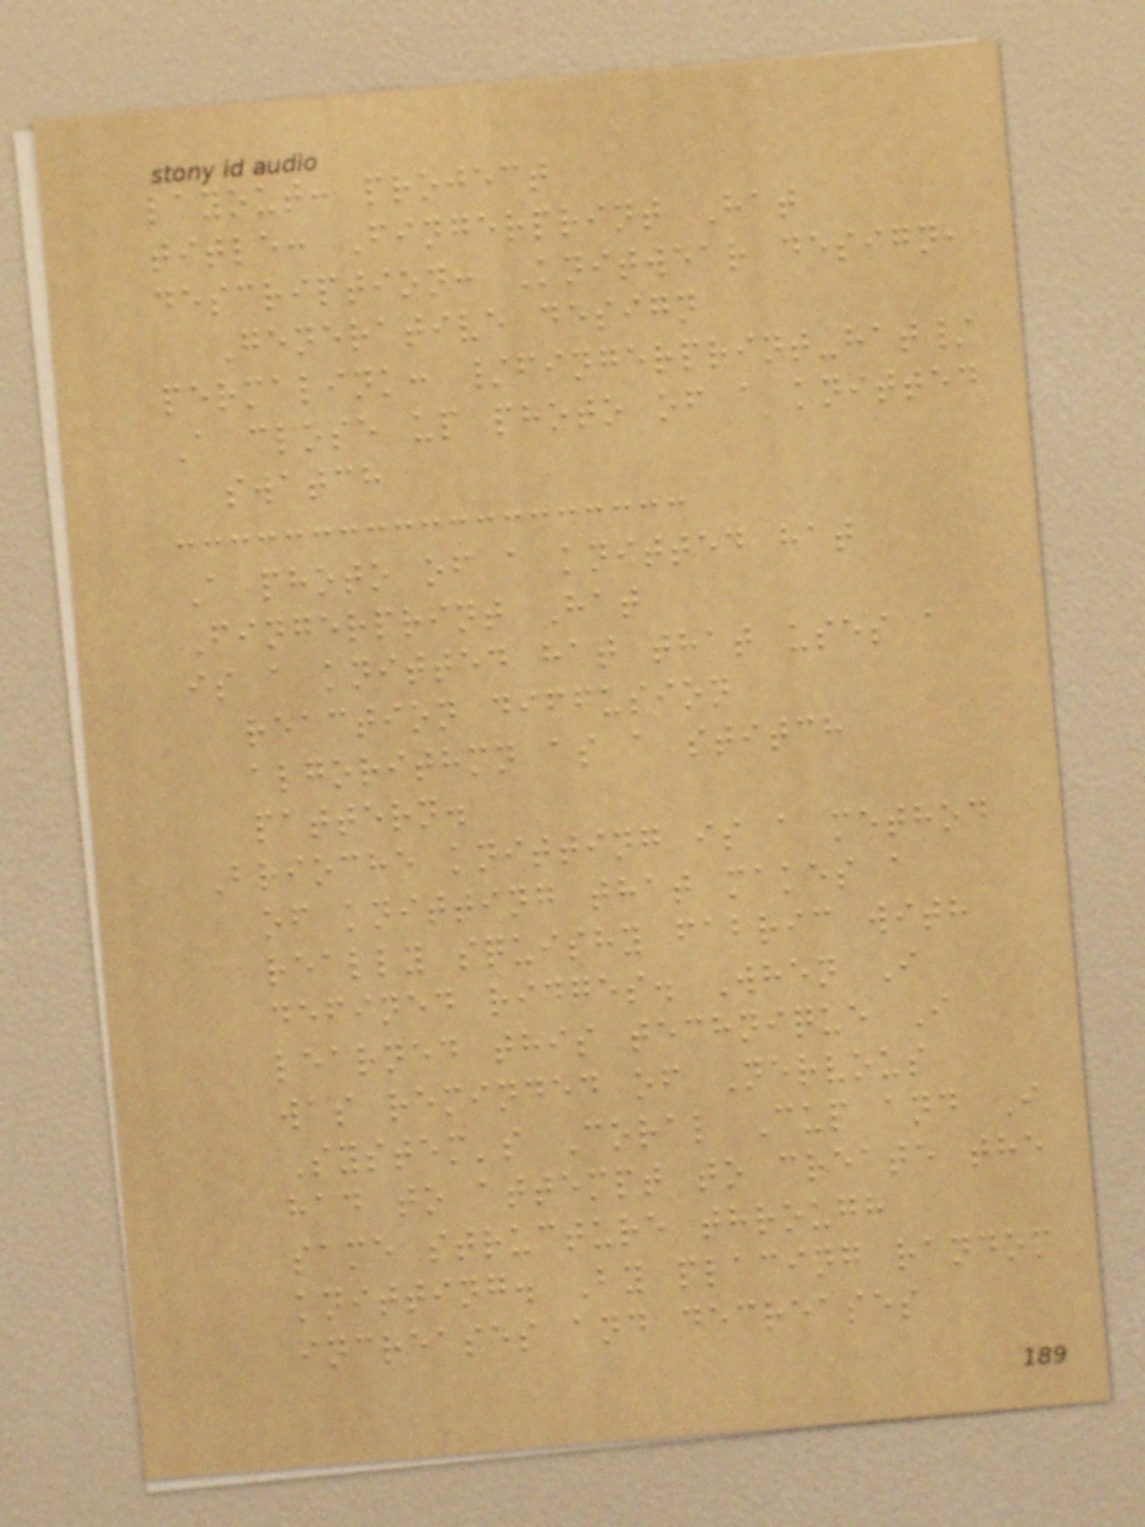layout: project
title: Fingerprint Hat
description: Knitwear design,
Generative design
permalink: /fingerprint-hat/
A close up photo of a knitted
swatch
A photo of a knitted hat
Fingerprint Hat
is a knitted hat that uses a
reaction diffusion
algorithmn as a stitch
pattern.
Brioche knitting is a method
of knitting that makes a
really squishy fabric with
defined ridges. When I
learned this technique I
was reminded of Nervous
System's Coral Cup and I
had to attempt to create the
same structure through
knitting. By placing random
increases and decreases
